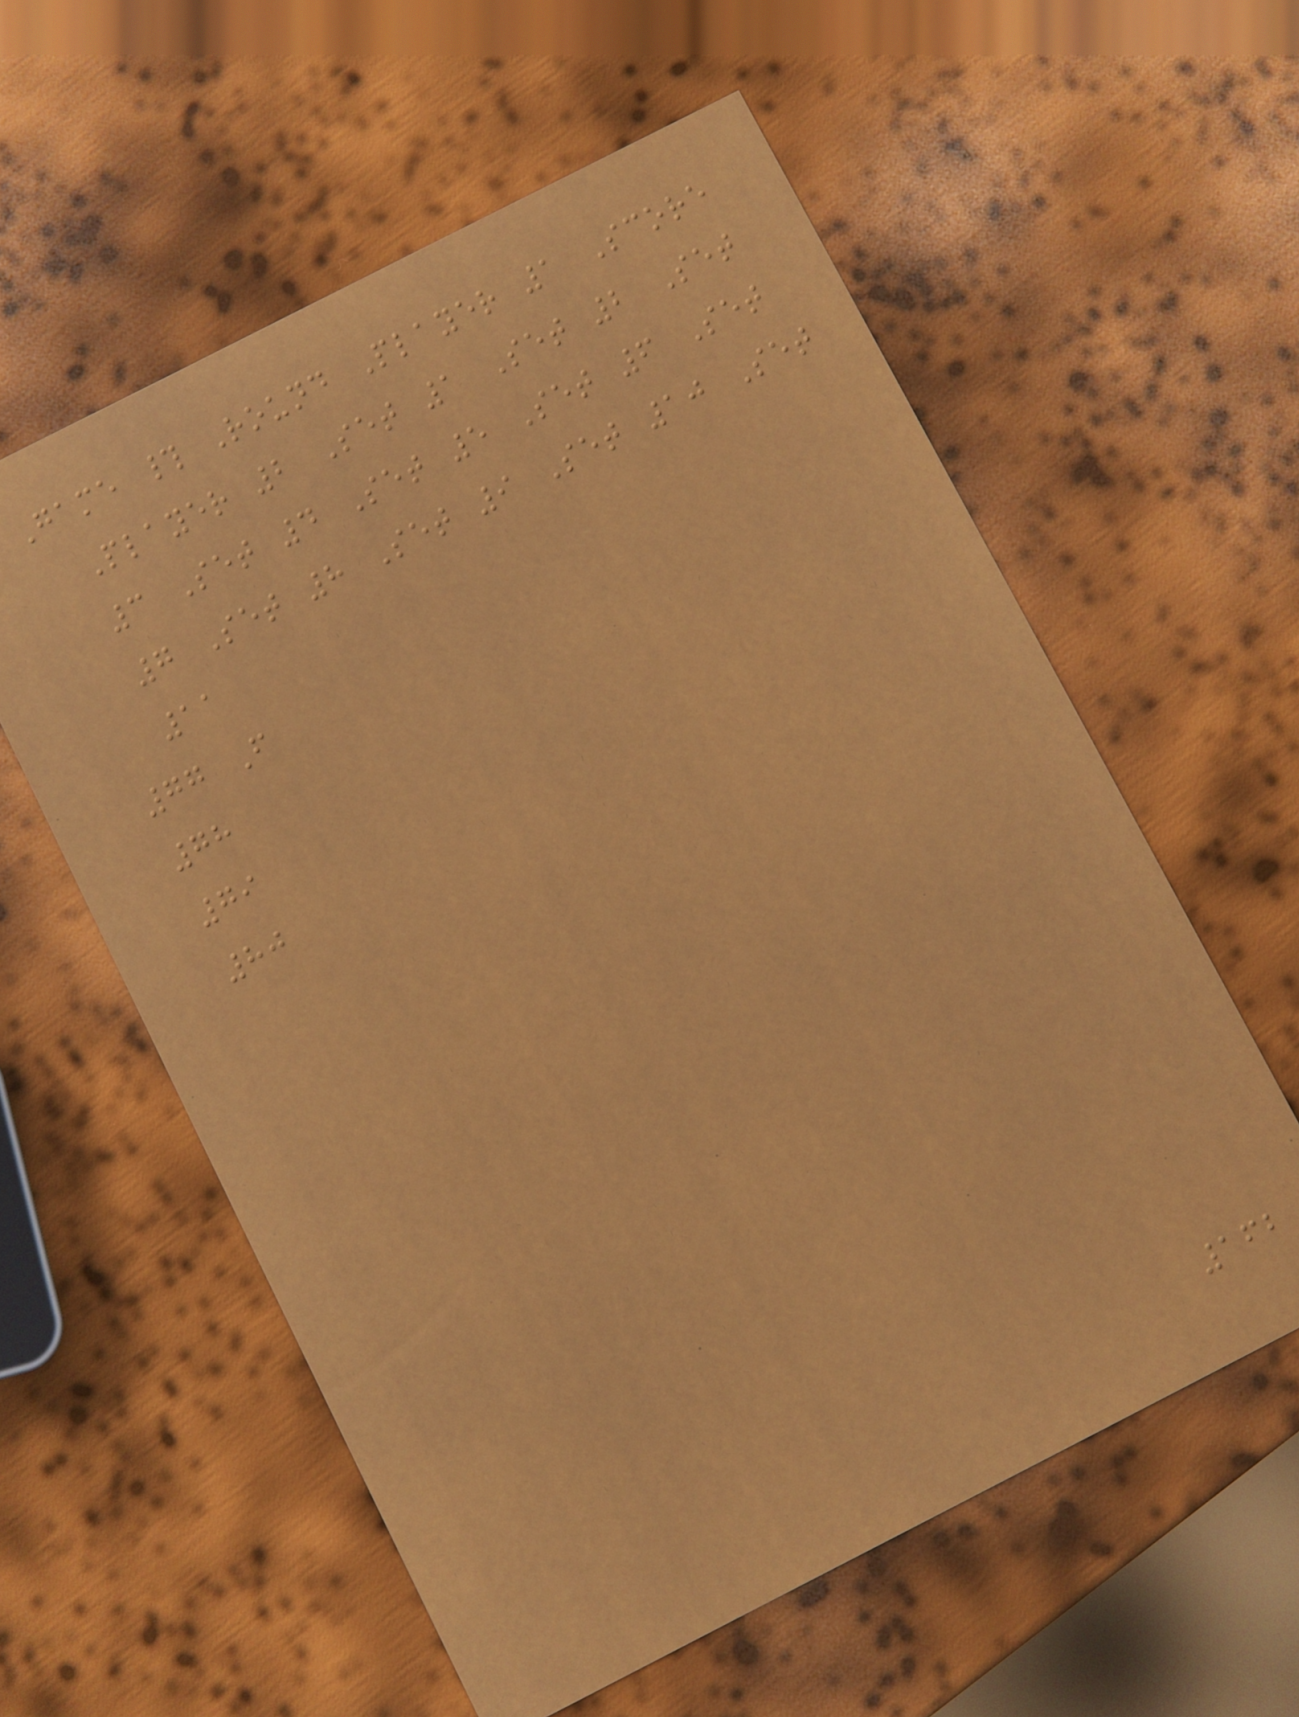Game # Round Player 1 Score
Player 2 Set 1 Set 2 Set
3 Set 4 Set 5 Set 6 Set
7 Set 8 Set 9 Set 10 Set
11
77 F
78
79
80
162
